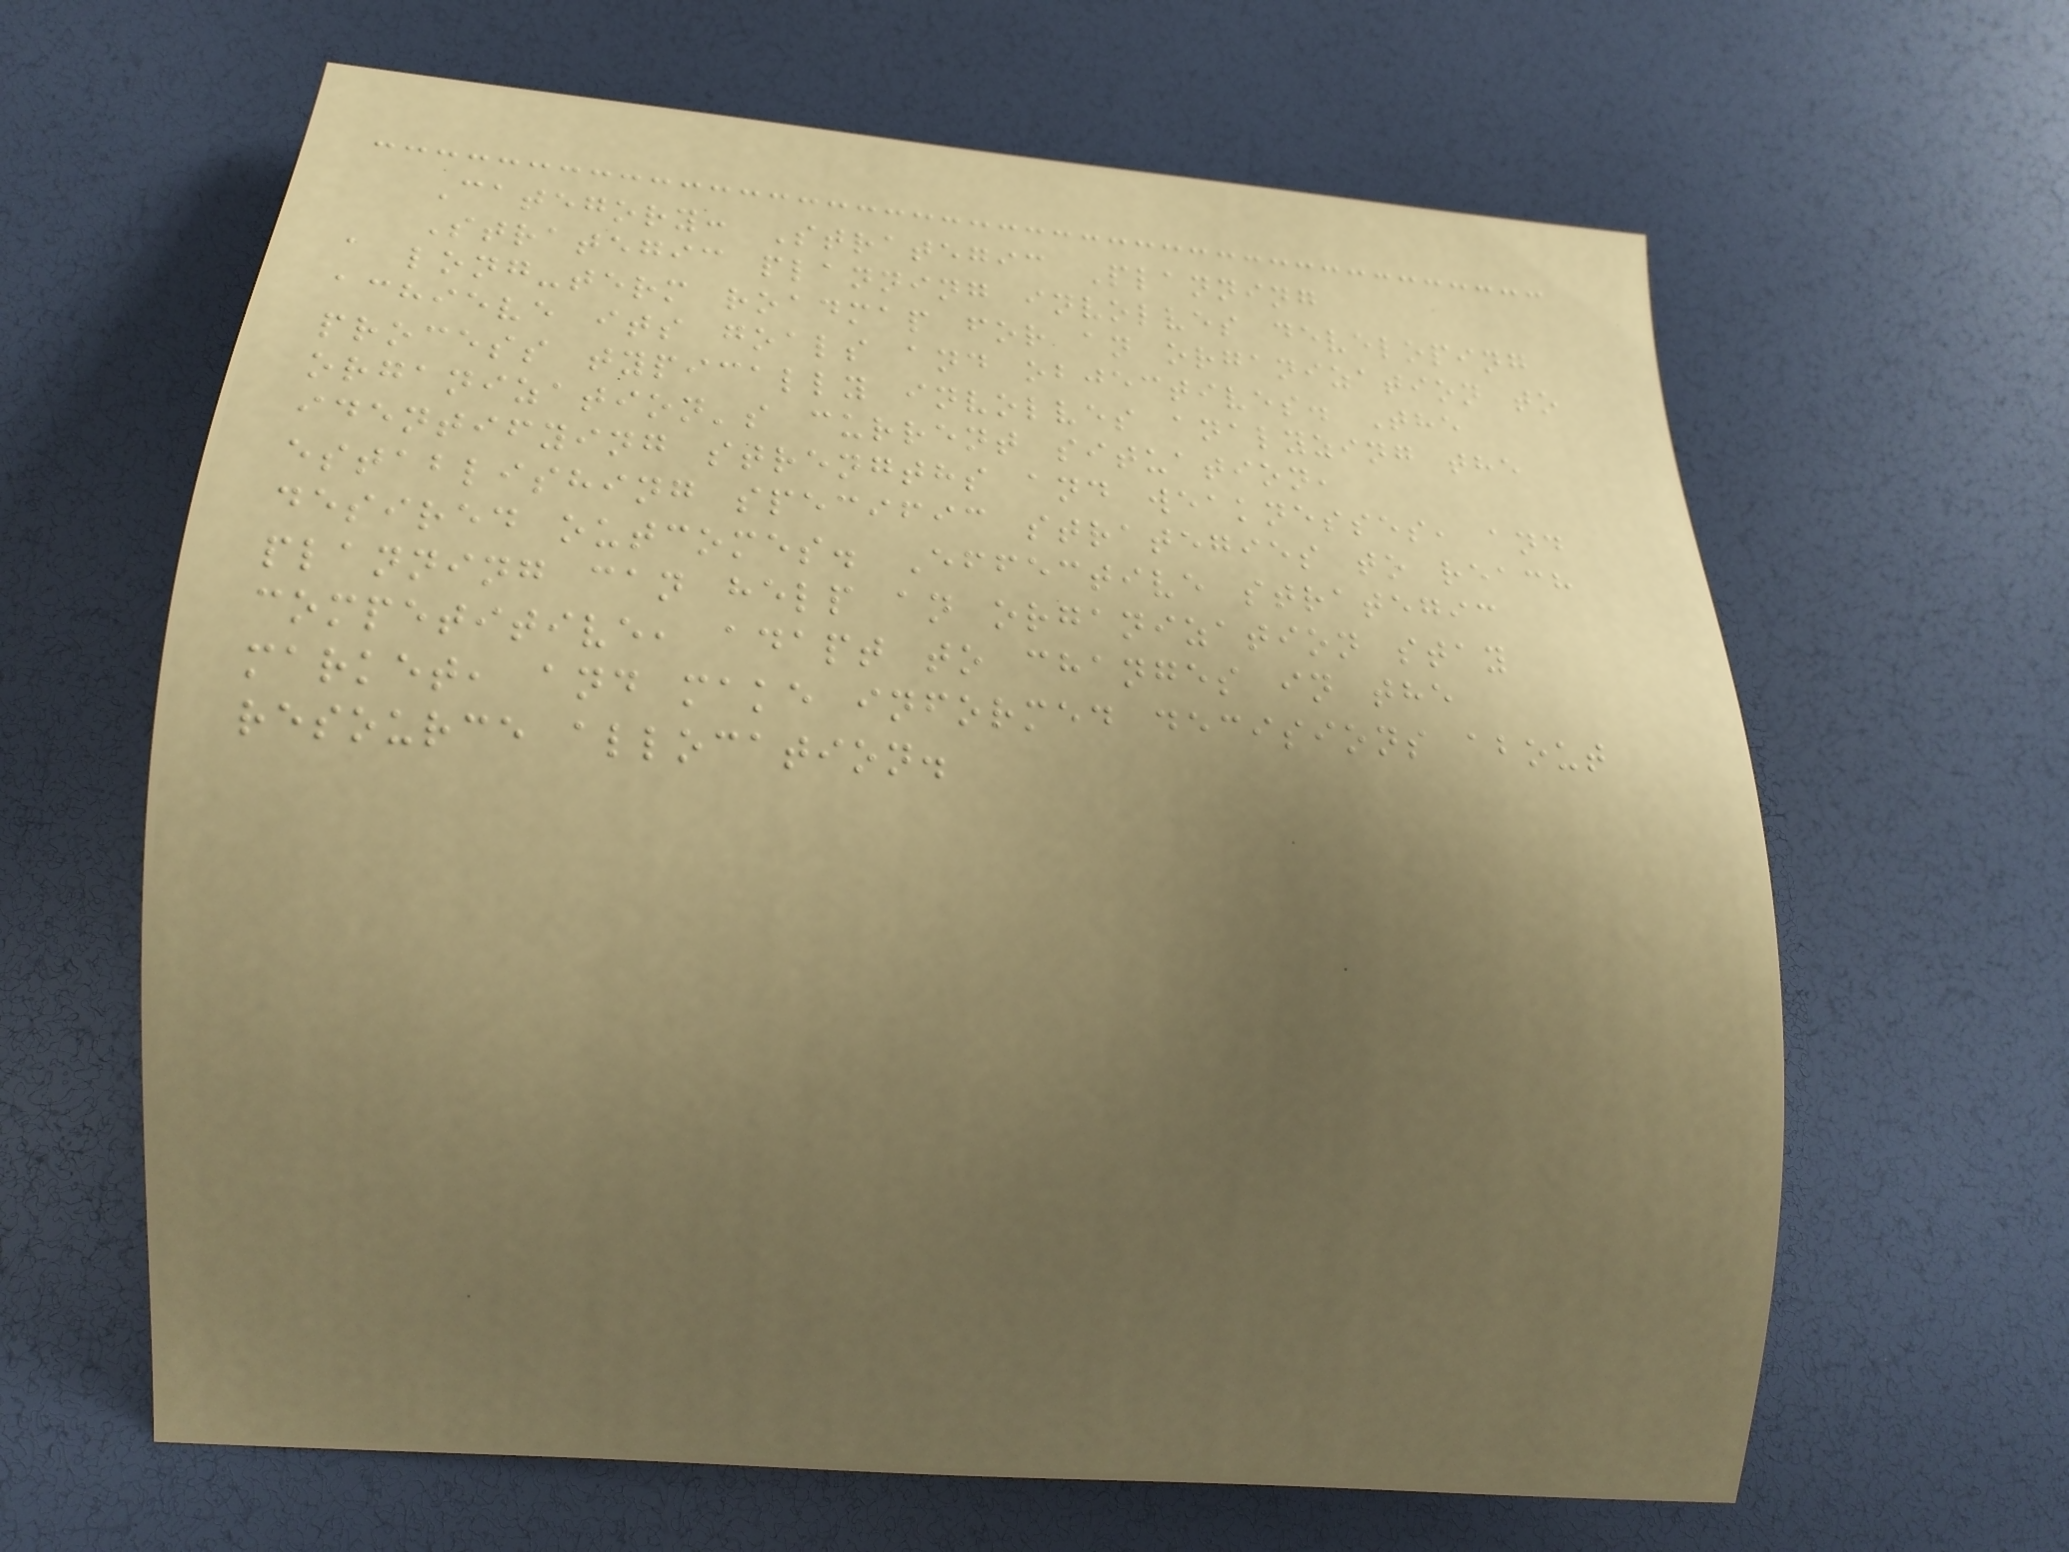Category: Strategic Planning
Strategic planning involves developing
a long-term roadmap for an organization to
achieve its goals and objectives. The
process typically involves analyzing the
organization's current situation,
identifying strengths and weaknesses, and
establishing specific strategies to reach
desired outcomes. Effective strategic
planning can help an organization stay
competitive, adapt to changes in the
market, and make informed decisions about
resource allocation.
